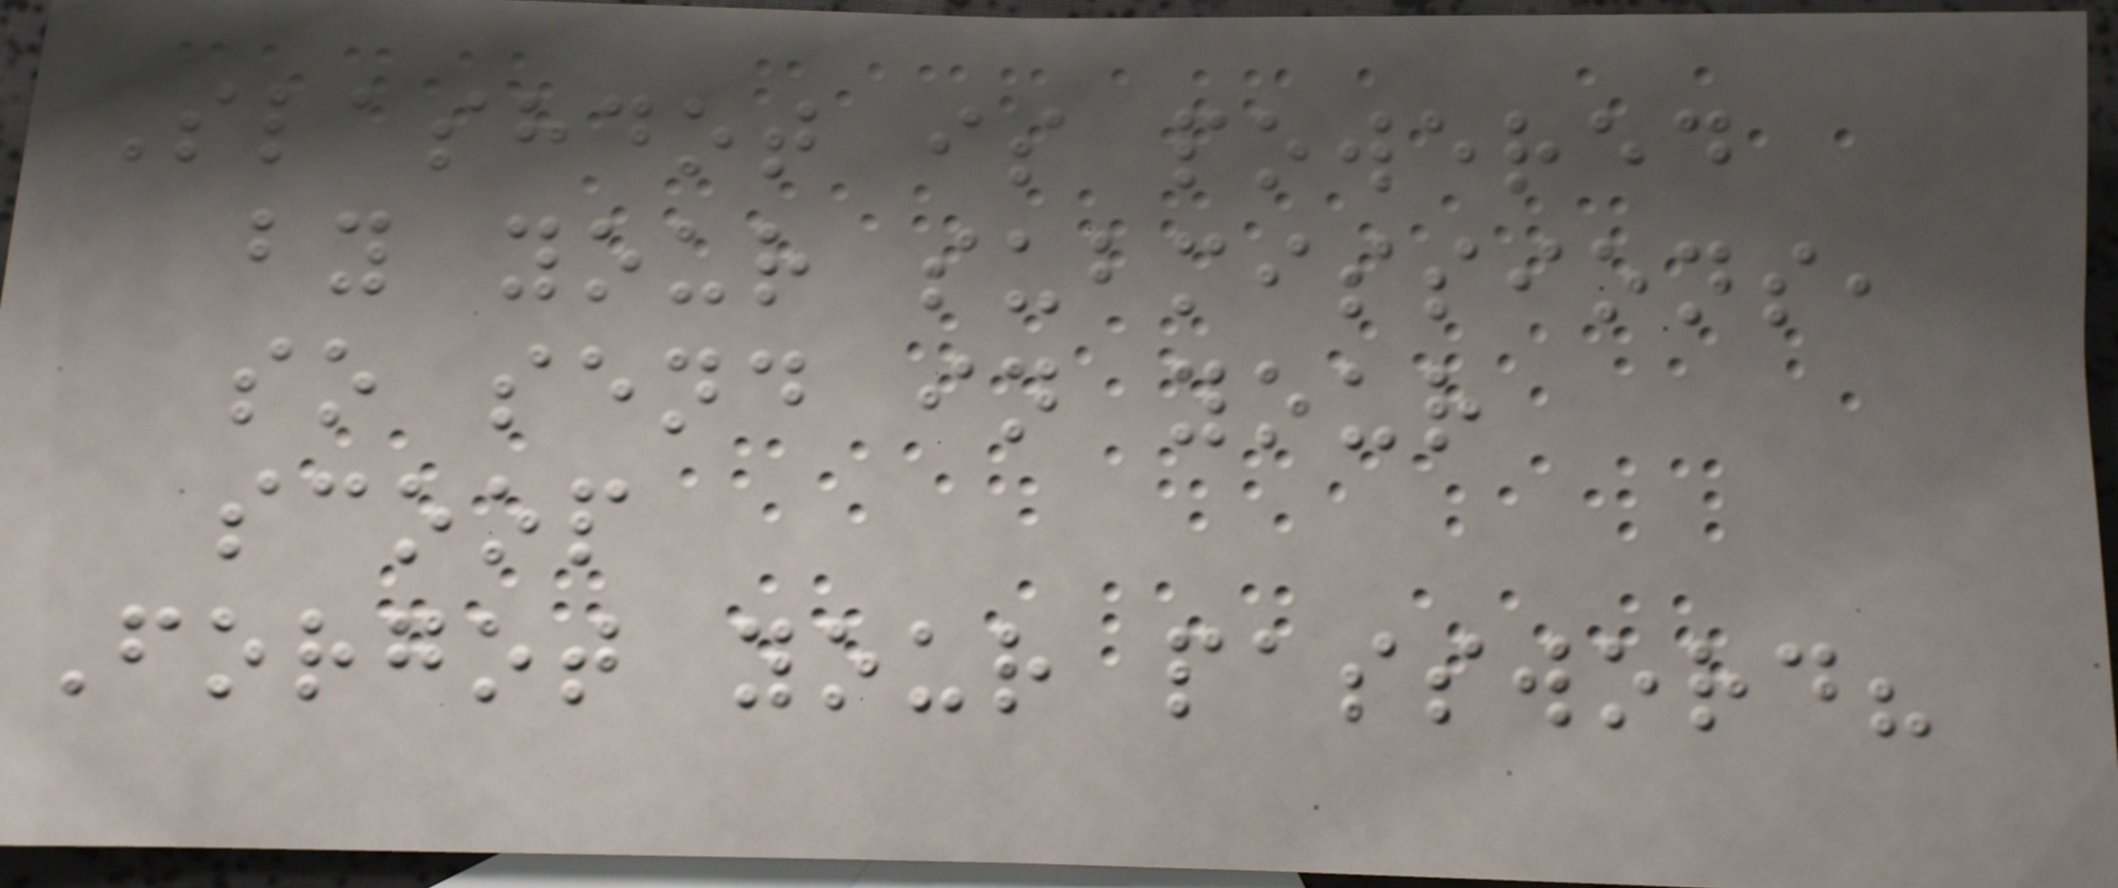Slashdot is powered
by your submissions,
so send in your
scoop
Forgot your password?
